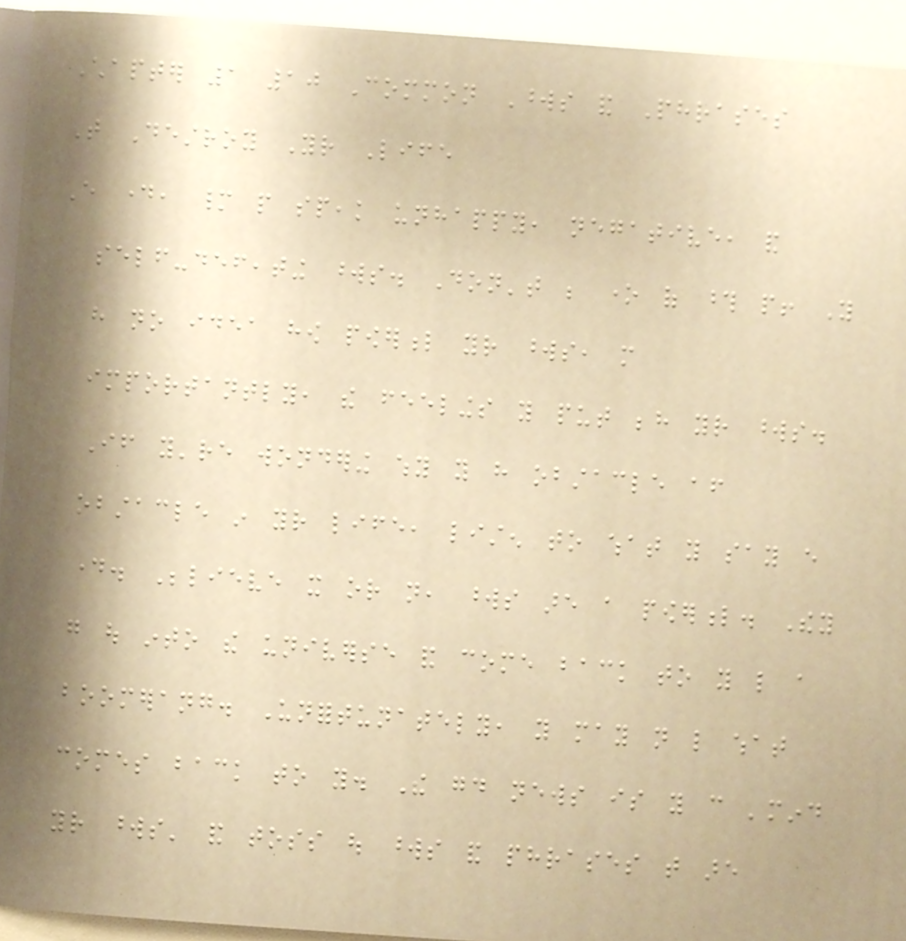Chapter 1 10 Common Words and Phrases
That Destroy Your Life
Every day, many people speak unhappy, negative, and
self-defeating words. Don't be one of those people! You
have no idea how powerful your words, more
importantly, the feelings you put behind your words.
If you're wondering why you have obstacle after
obstacle in your life, listen to what you say every
day. Believe it or not, words are a powerful. They
go out into the universe and come back to you like a
boomerang. Unfortunately, you may not like what
comes back to you. The good news is you can 'mind
your words' and toss out words and phrases that are
